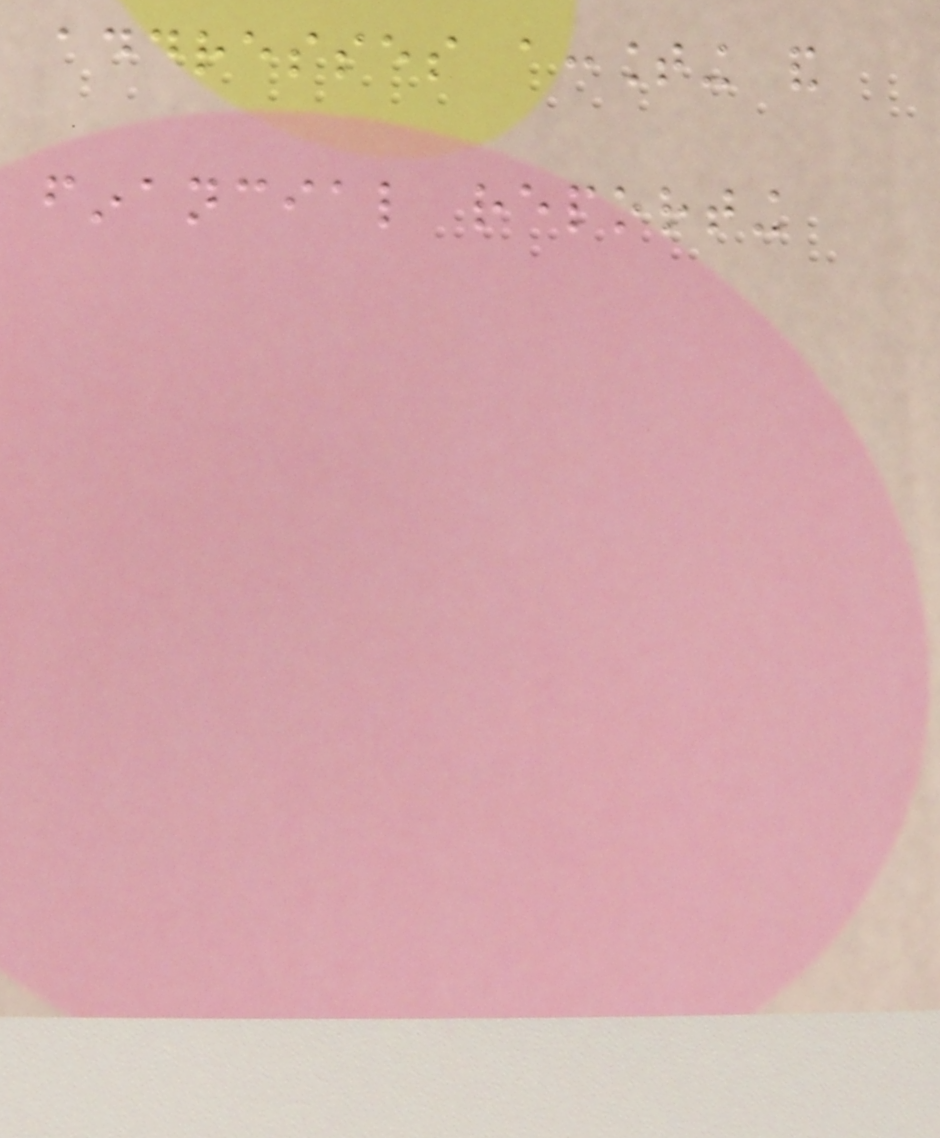addresses accounting and
financial reporting
